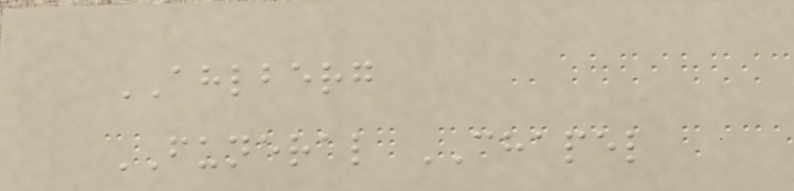AHLBERG
FUNERAL CHAPEL
